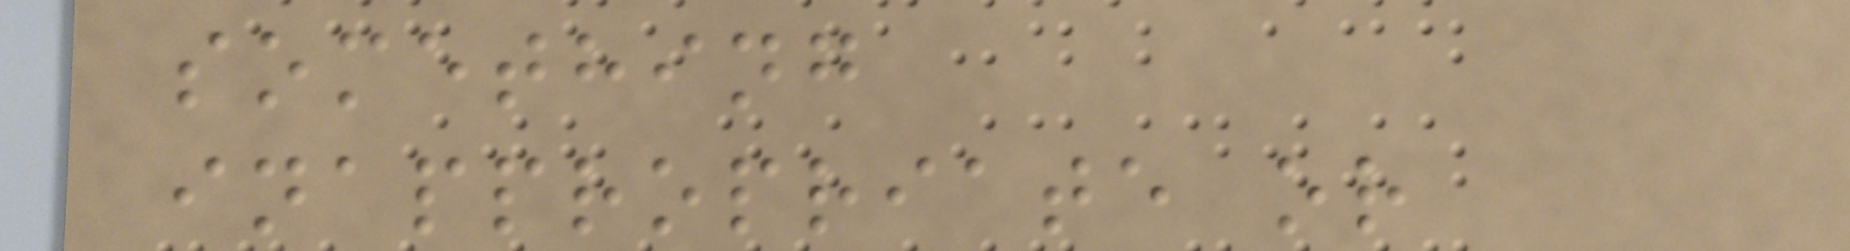something
inappropriate or
